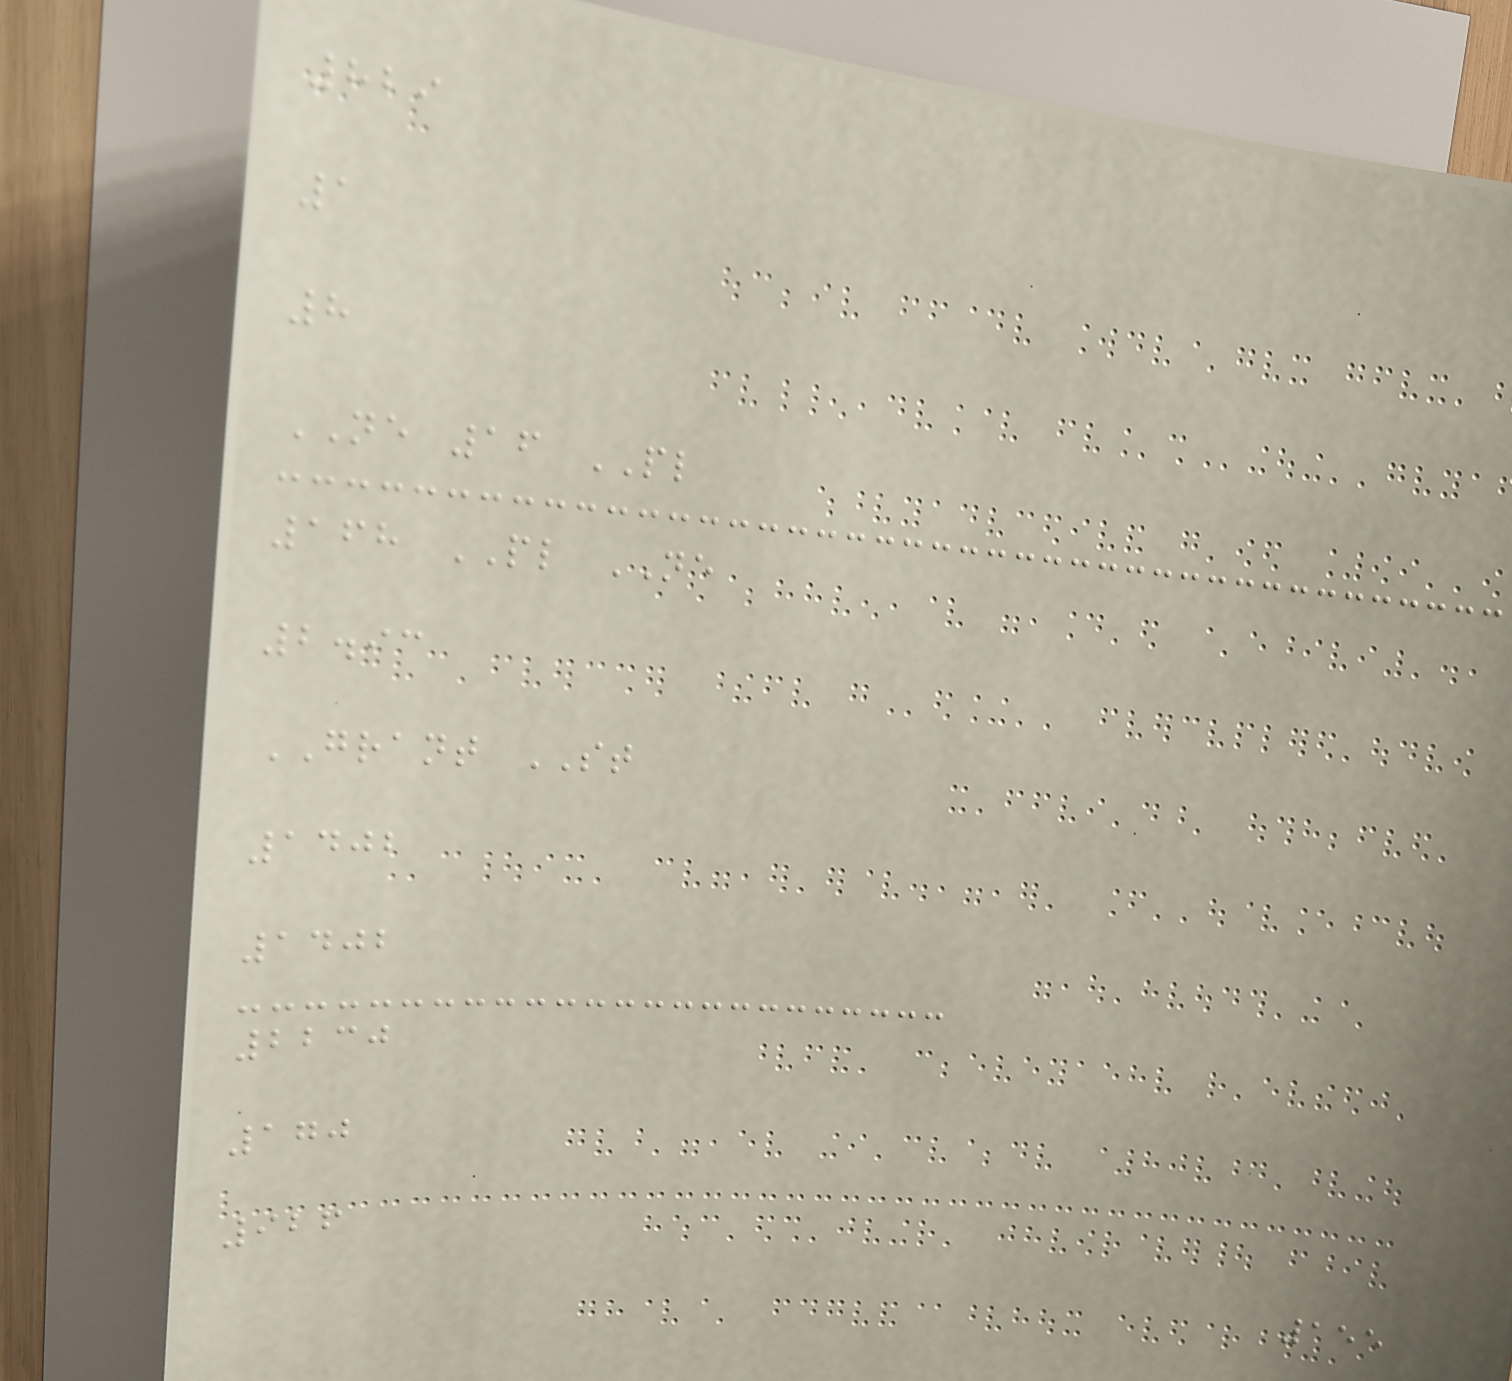829
1
8
NE 16 PL
168 PL NE
2.93
GRANT ST
1402
1402
2230
170
926
155
